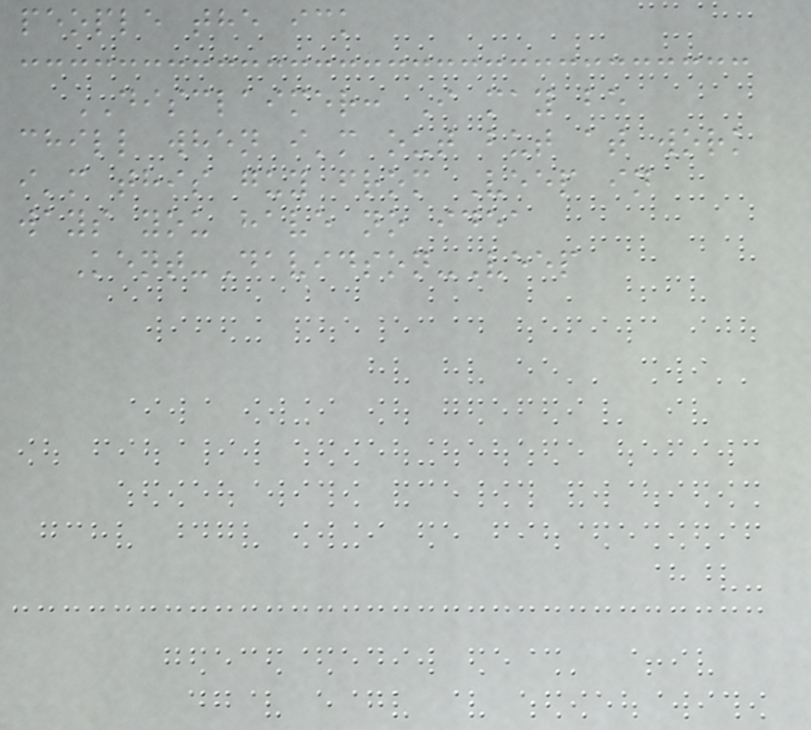people the ick
DISCLAIMER: I may be
chill when i'm out but at work
i'm this guy from Veep in
ways you have no idea
Kent-Davidson-Veep
